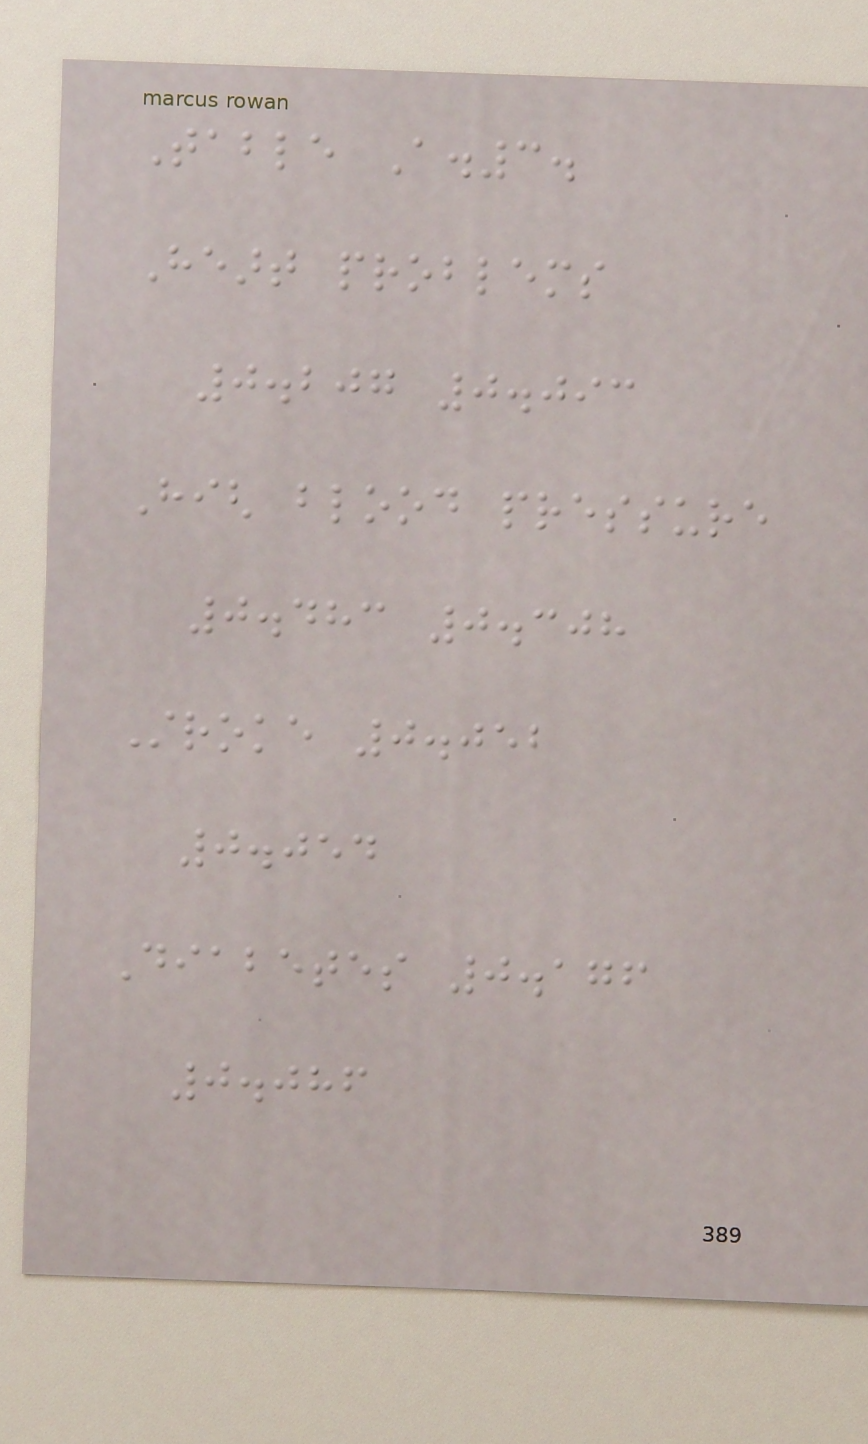Table A.3.
Heart problems
0.207 0.093
High blood pressure
0.483 0.308
Stroke 0.052
0.054
Diabetes 0.176
0.086
